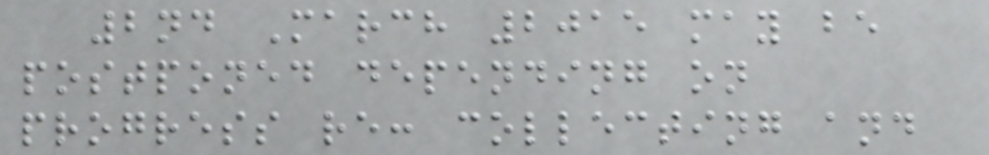2nd March 2015 may be
postponed depending on
progress re: collecting and
